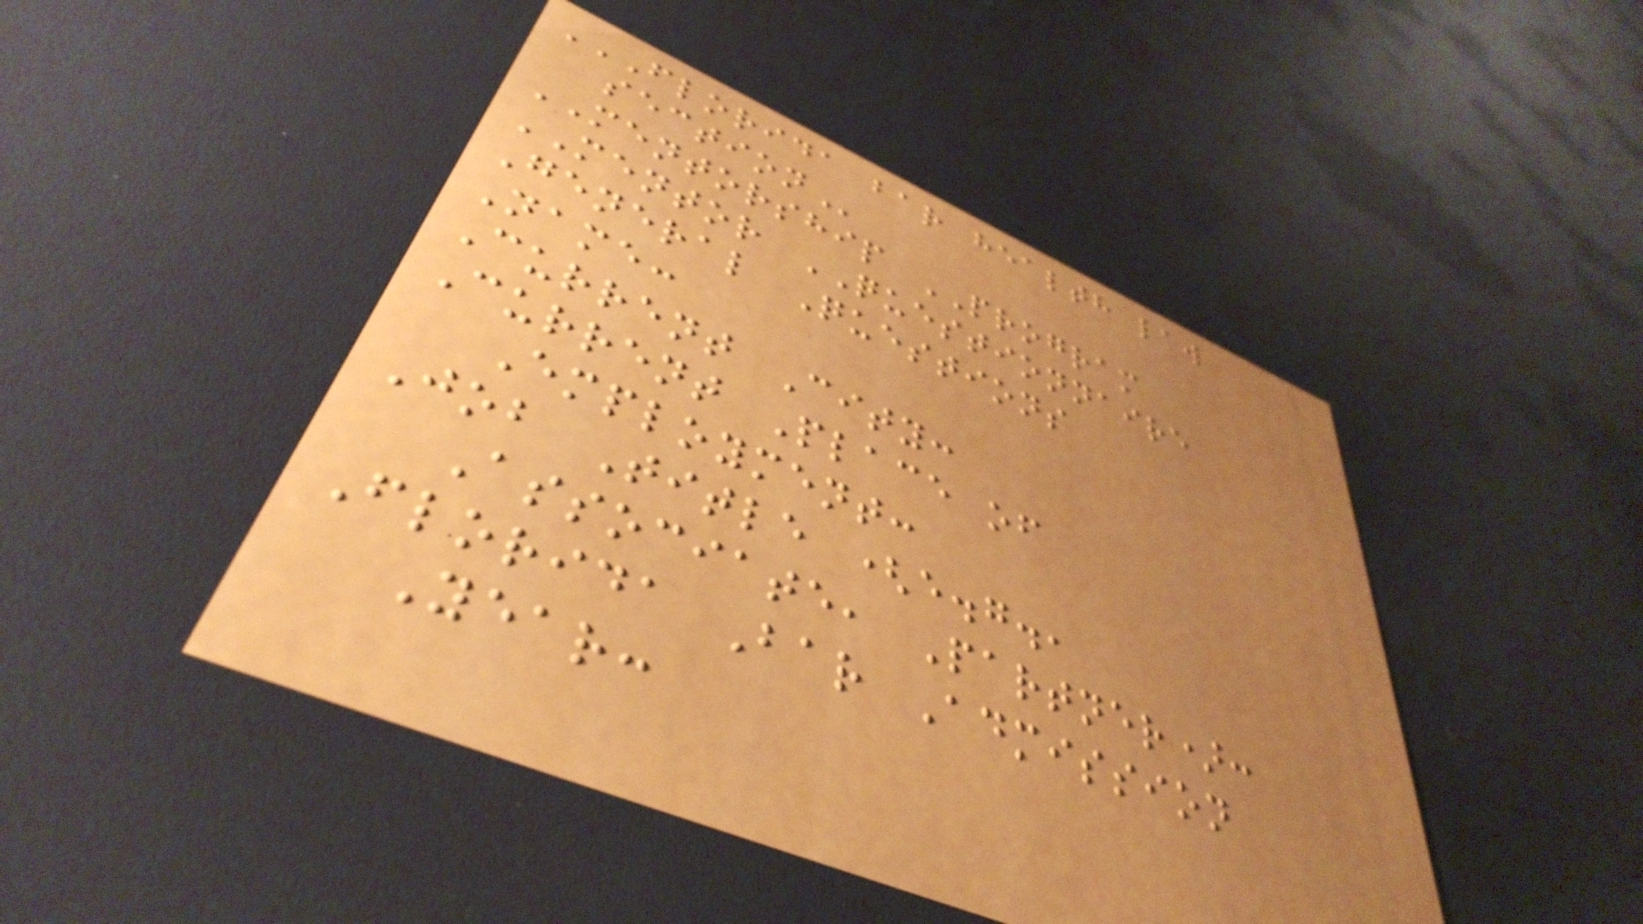FLORIDA BAR HEALTH LAW
SECTION
MENTORSHIP PROGRAM
MENTOR QUESTIONNAIRE
General Questions
Name:
Current City:
Current Place of
Employment:
Job Title (e.g.,
Associate, Partner):
Florida Bar Admission
Year:
